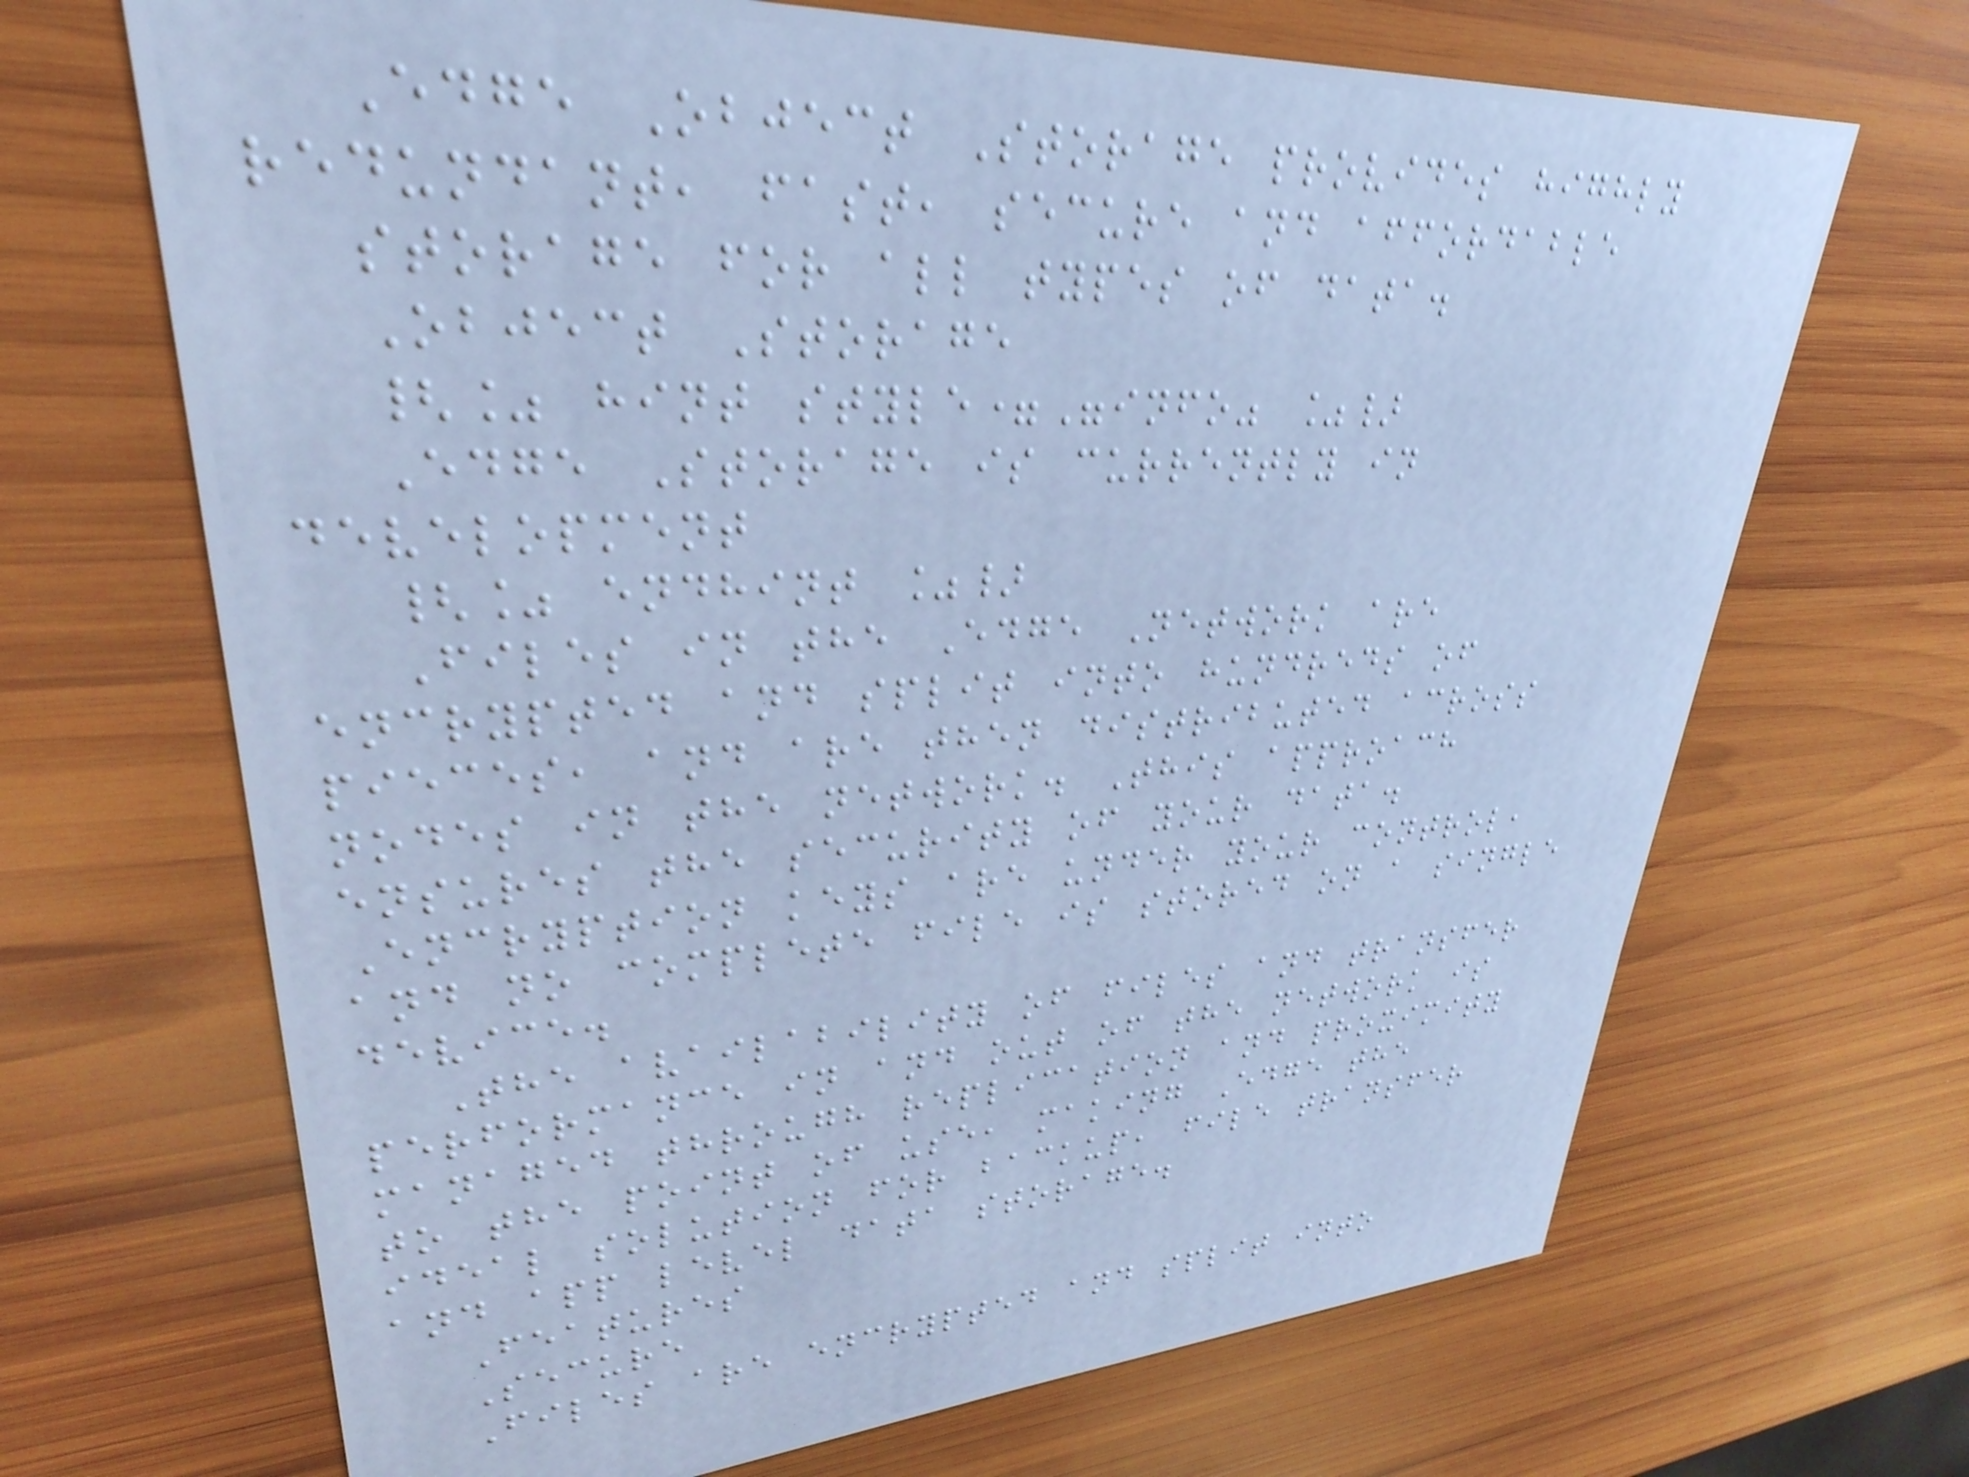Edge Object Storage provides highly
redundant, fast, secure and affordable
storage for all types of data.
Object Storage
{% hint style="info" %}
Edge Storage is currently in
development
{% endhint %}
Files in the Edge Network are
encrypted and split into hundreds of
pieces, and are then distributed across
nodes in the network. This approach
ensures the security of your data.
Encryption keys are under your control,
and no complete file is stored on a single
device.
The availability of files and transfer
performance in and out of the network is
managed through replication and proximity
to the point of use, making Edge the
ideal solution for backup, file transfer
and app level data storage.
Features
Secure
Files are encrypted and split into
